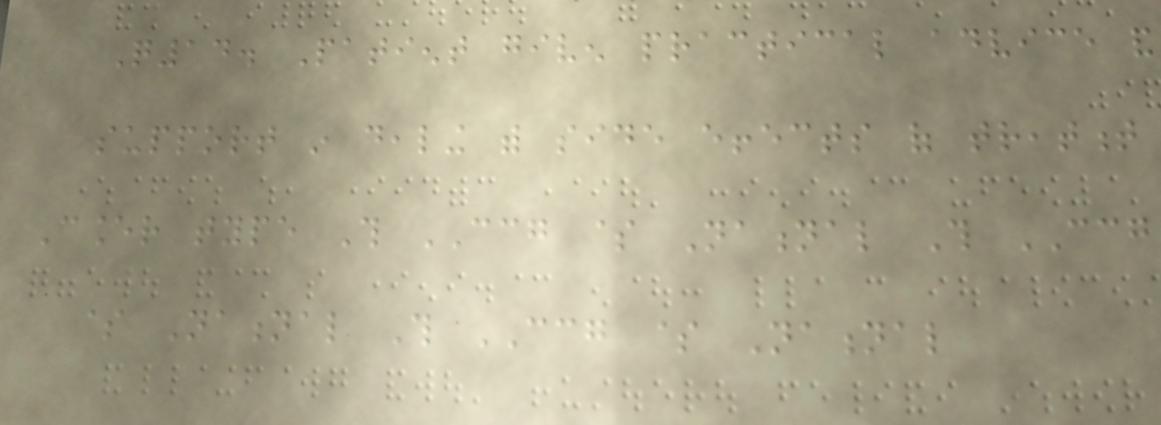Q14. Patient given practical advice and
support in dealing with side effects of treatment
Cancer type This CCG $ National This CCG
$ National This CCG $ National
